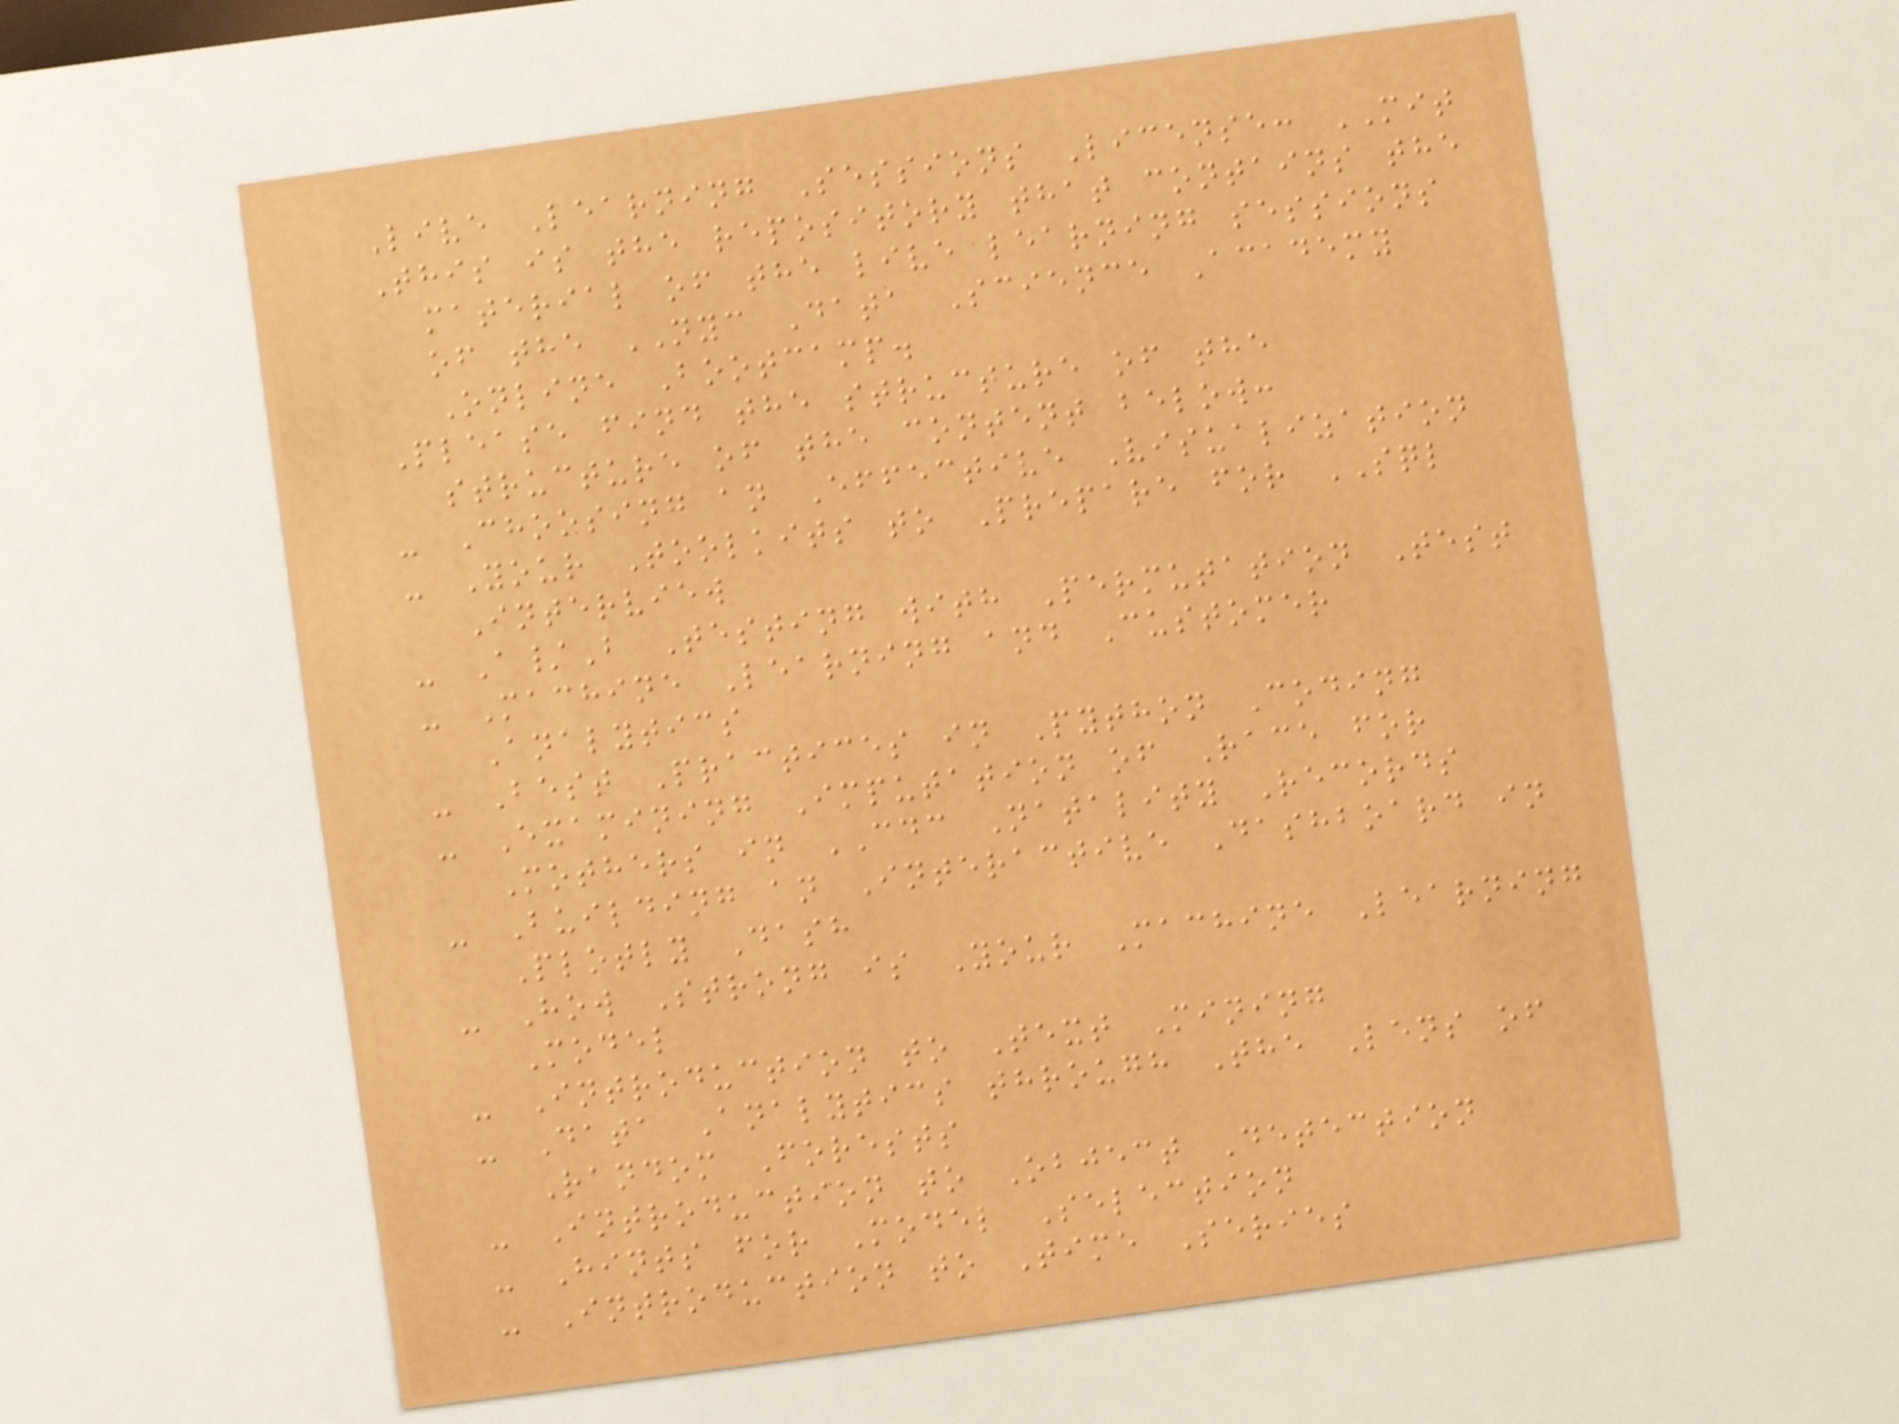Live Learning Sessions License: MIT
This is the repository that contains the
material of the live learning sessions
of the NYC Data Science Academy
Online Bootcamp.
Please find the structure of the
structure of the content below:
- Choosing an Effective Visualization
- Your Toolkits to Prepare for SQL
Interview
- A/B Testing with Permutation Test
- Machine Learning and Customer
Analytics
- Best Practices in Python Coding
- Examining Imputation of Race for
Mothers in CDC Natality Records
- Building an Interactive Dashboard in
Plotly Dash
- How Strong is Your Machine Learning
Model
- Introduction to Text Mining
- Data Analytics through The Lens of
Random Forests
- Introduction to Object Detection
- Hints for Model Selection
- Introduction to Time Series
